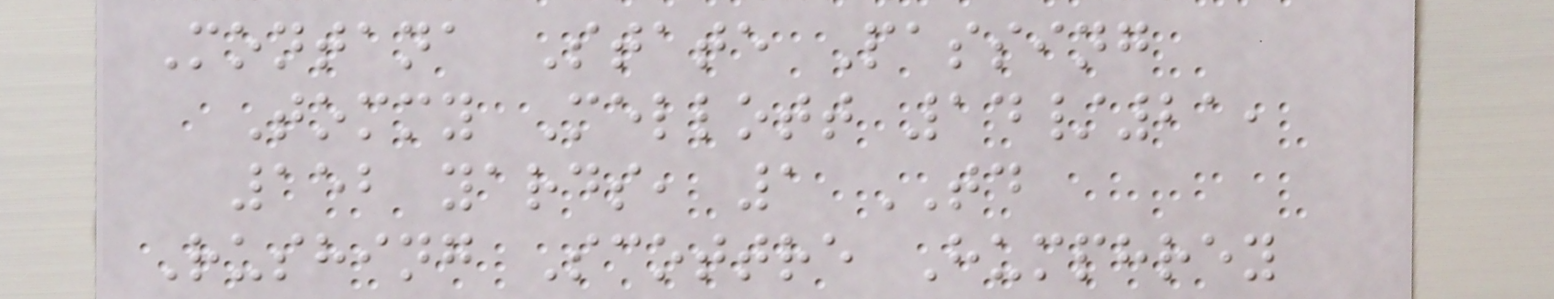Montana State Passing
Tommy Mellott 14/21,
152 yards, 1 TD
Rushing Scottre Humphrey
